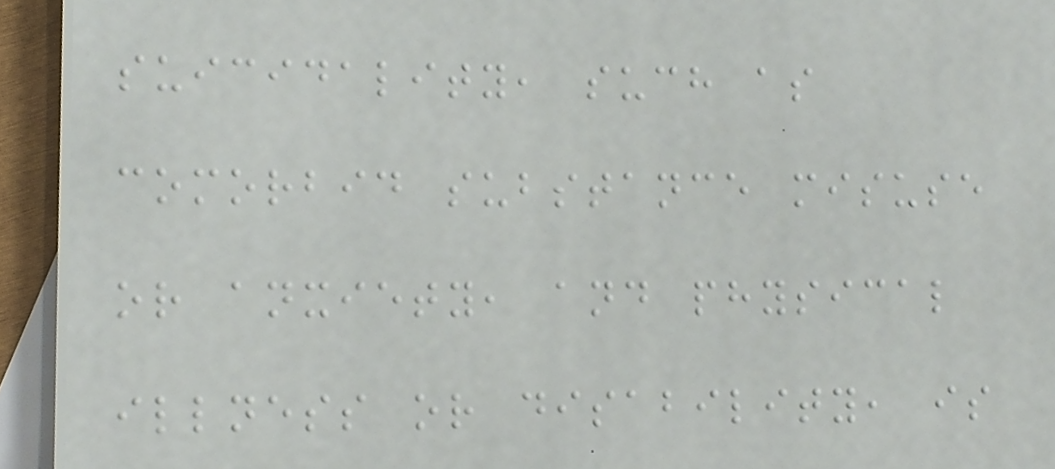suicidality, such as
comorbid substance misuse
or anxiety, and physical
illness or disability, is
